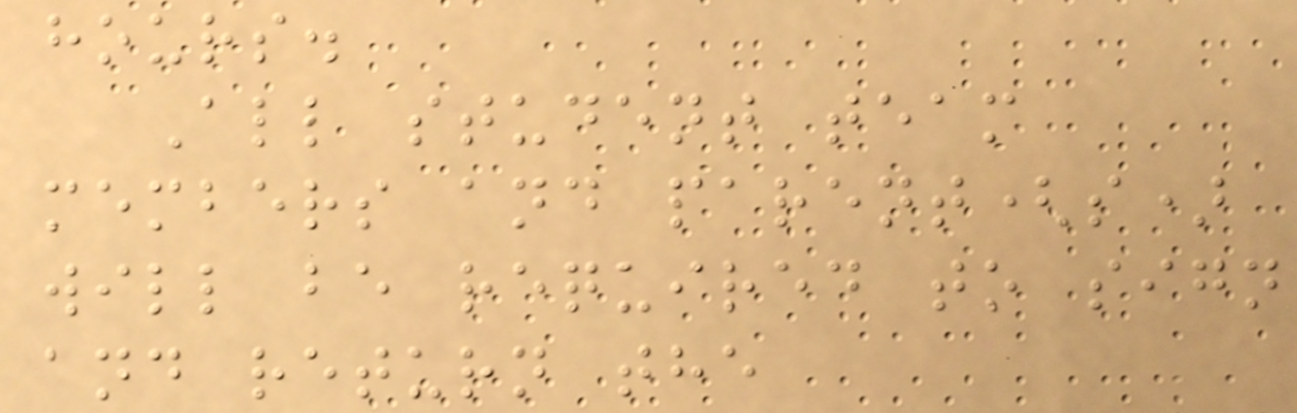hours.
All student team
members and parent(s)
will be required to sign
and return the
